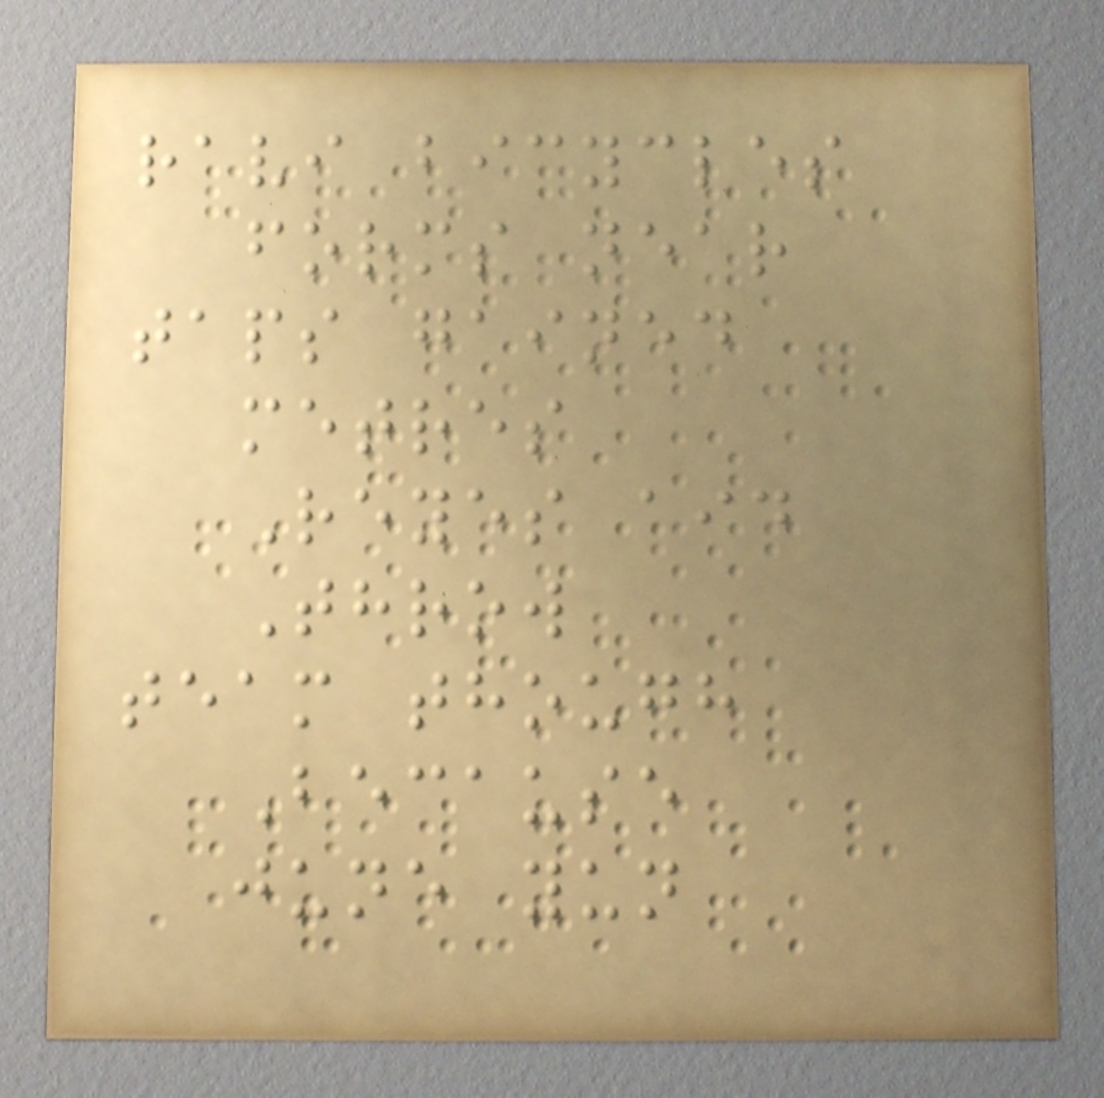ravi bicycles
forms near
taps gained
metres
Reyes aid
Throw
team though
Because
june yun
